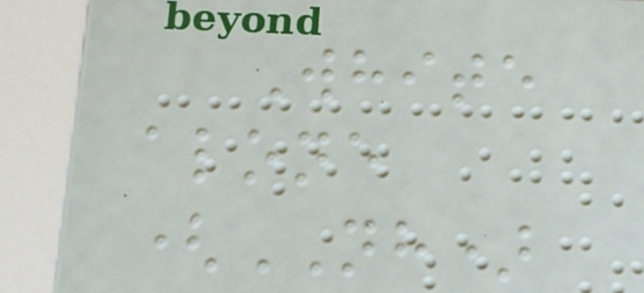White
alone
(NH)
